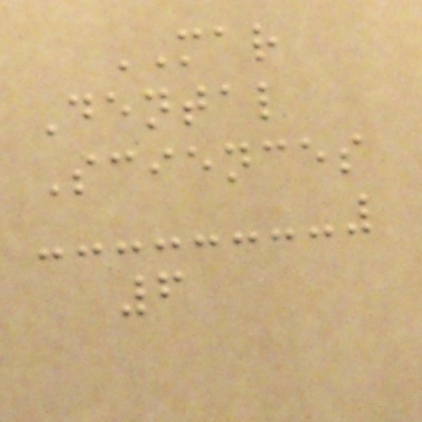MAR
Dental
Sciences
6
